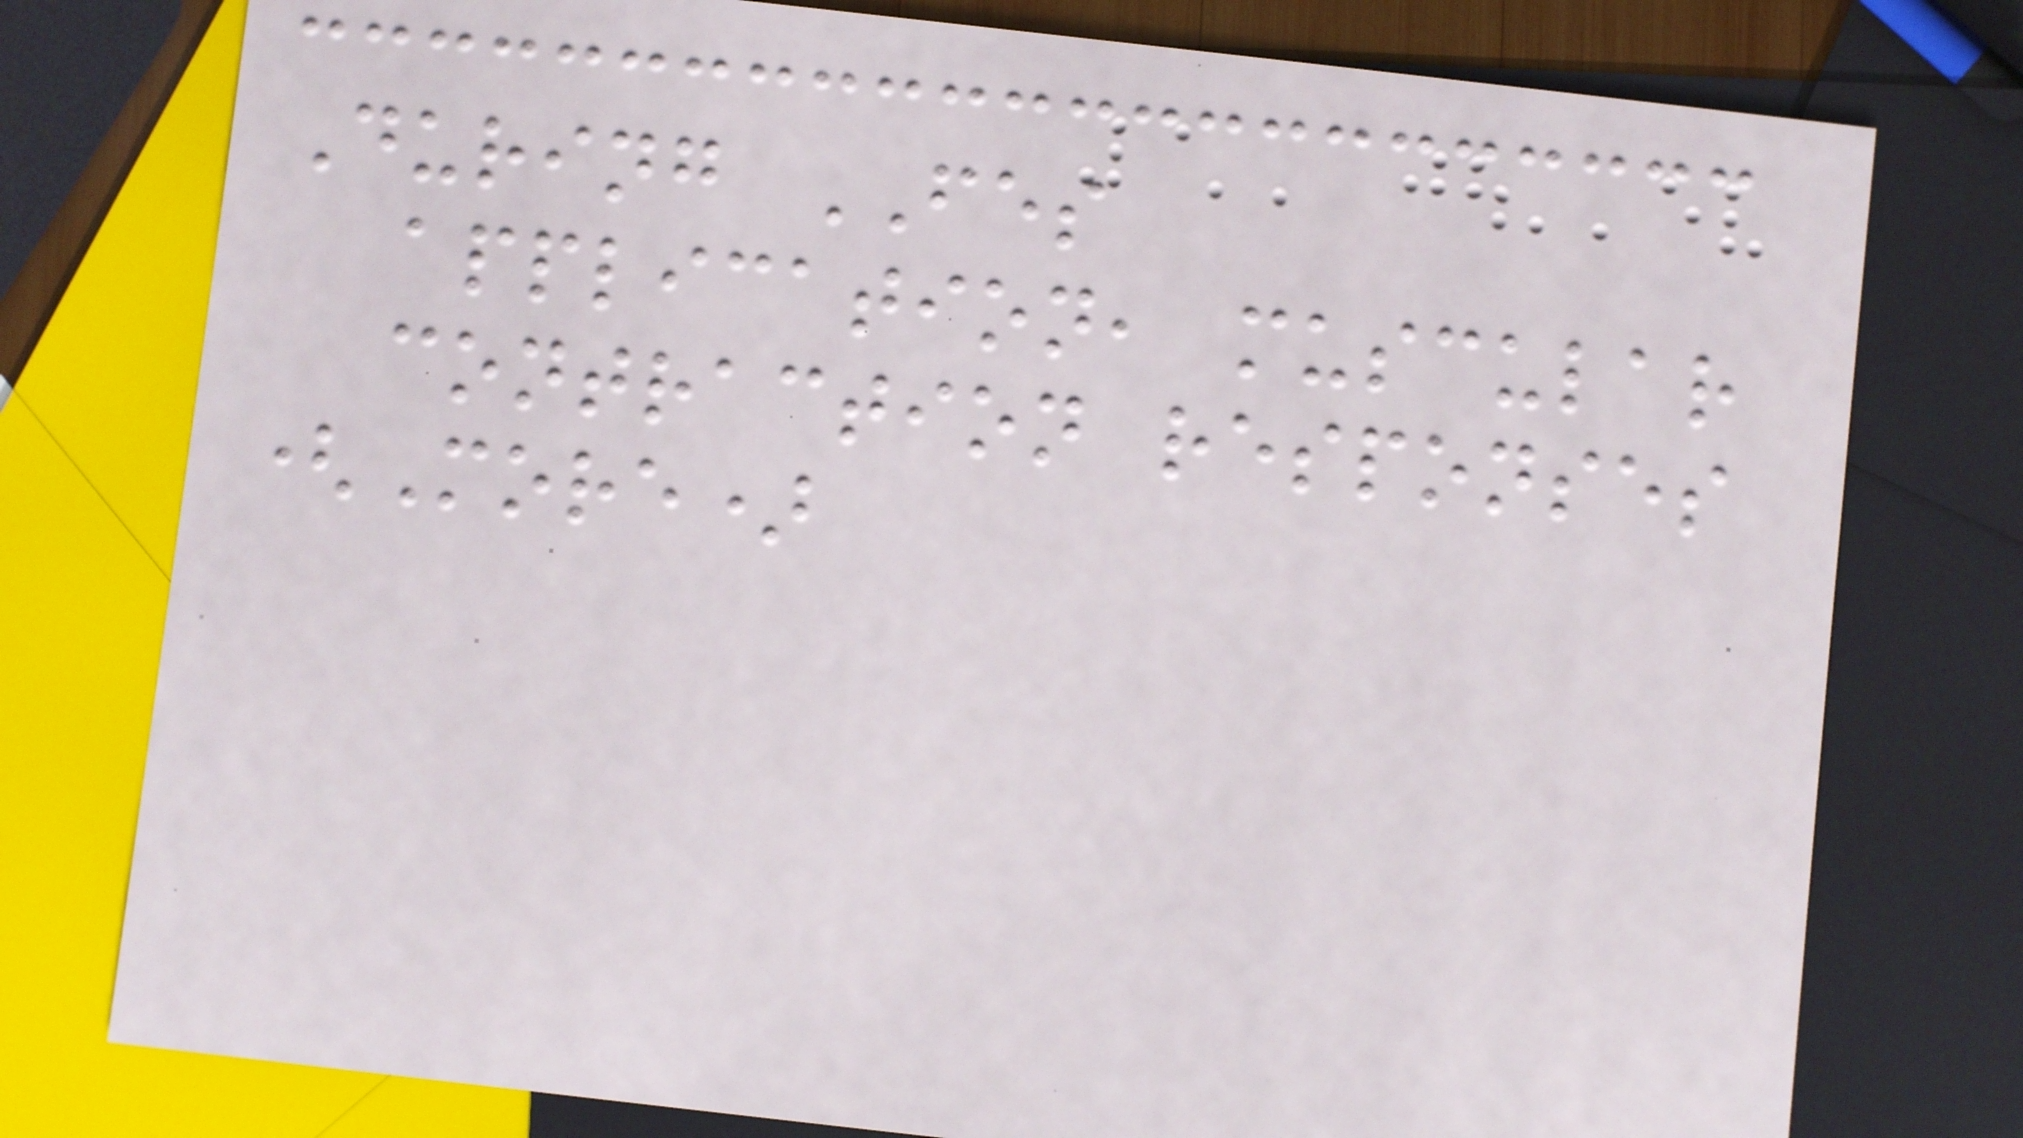During FES
application, muscular
contraction responses
(More)
